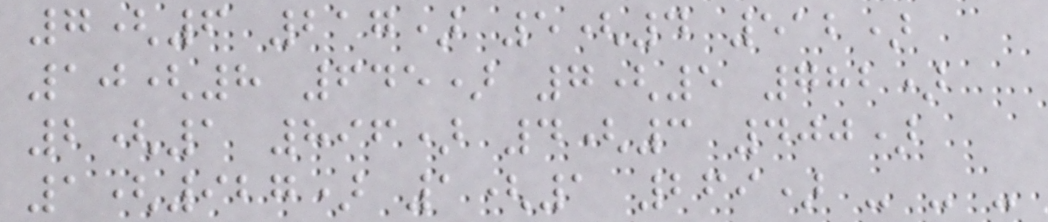7(6 217) 5(4 512)
10(8 645) 7(5 782)
2(1 896) 4(3 400)
1(927) 1(1 269) - - -
